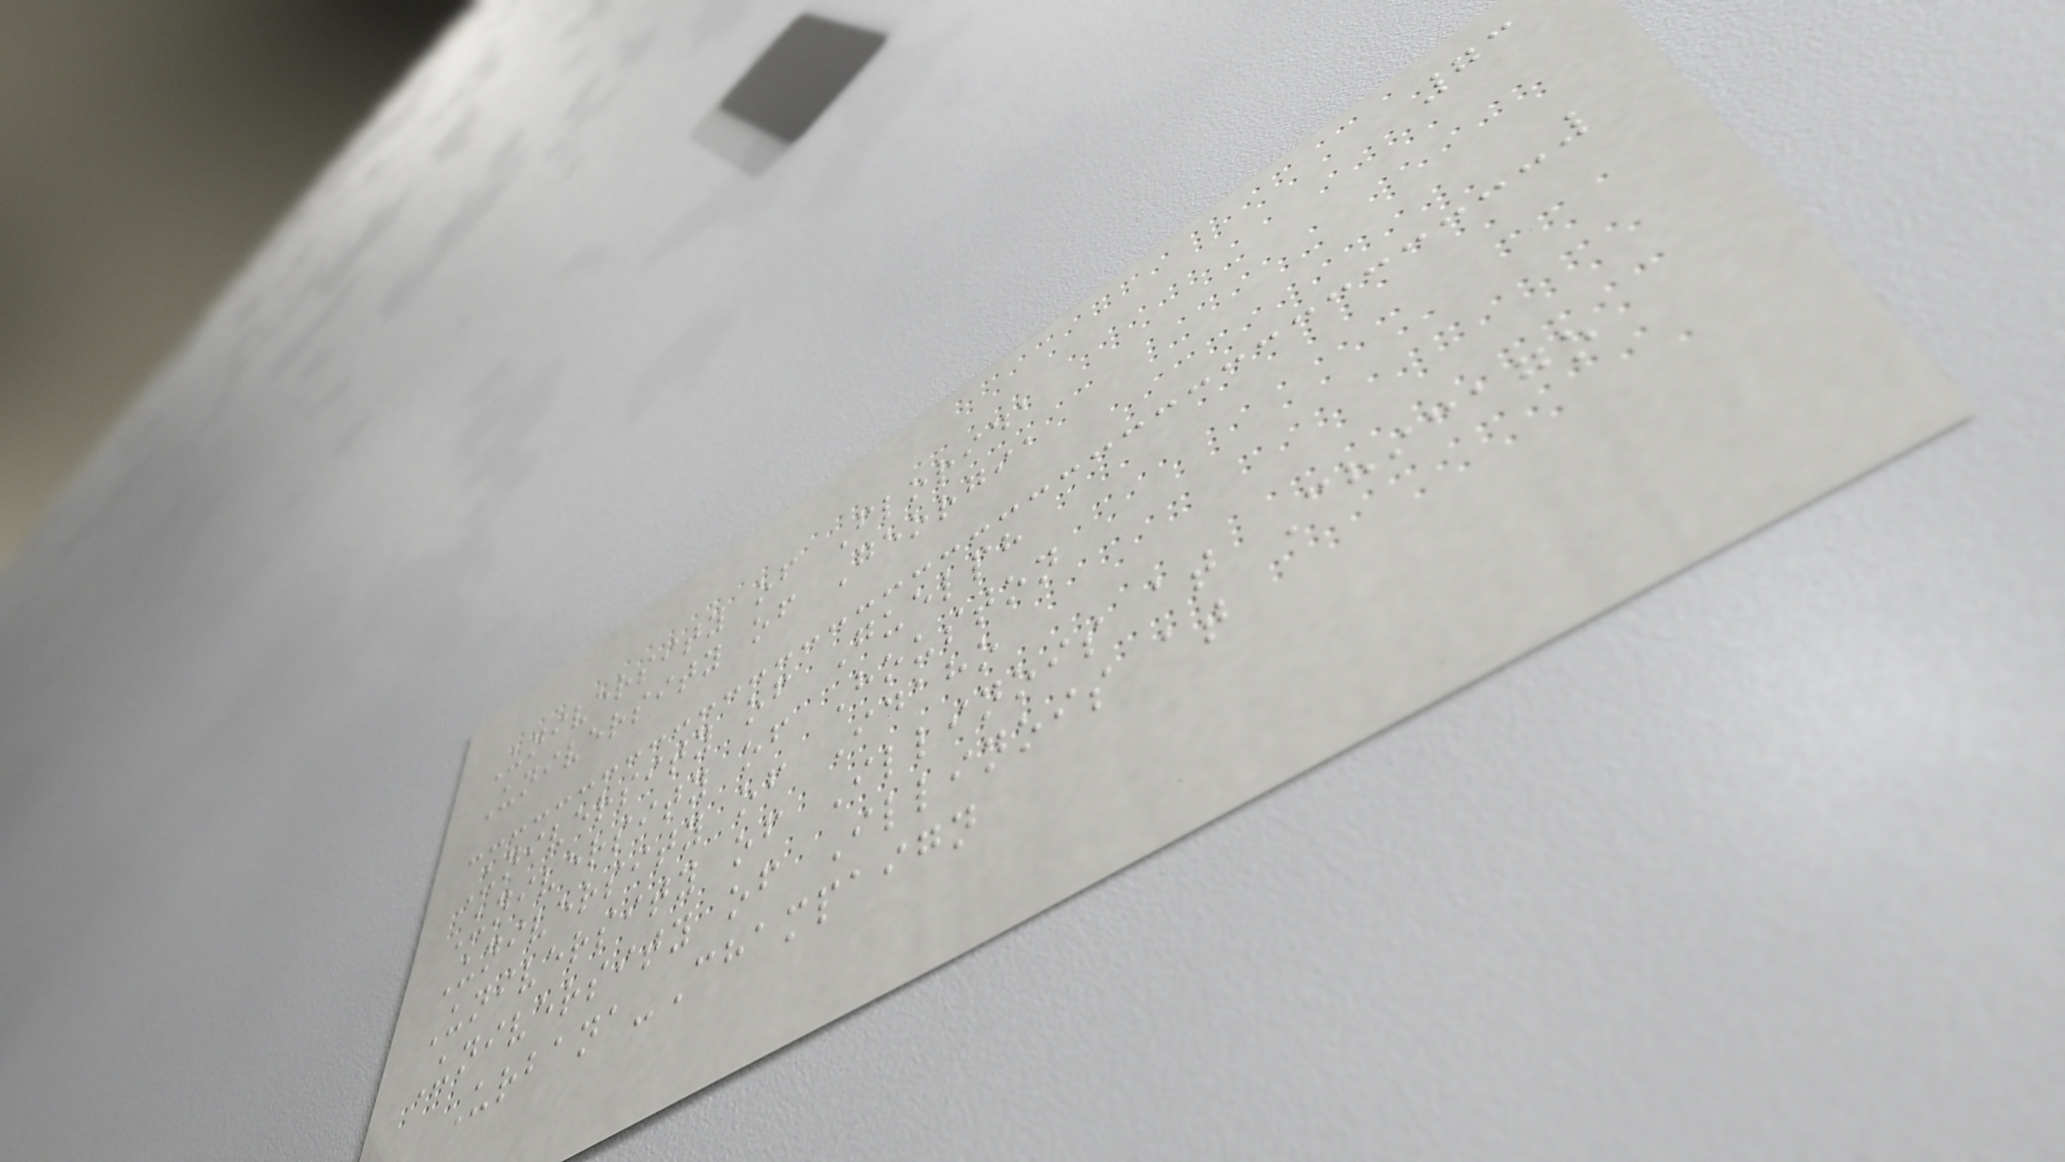73
University of Florida
University of Georgia
University of Guelph
University of Houston
University of Idaho
University of Illinois at Chicago
University of Illinois at
Urbana-Champaign
